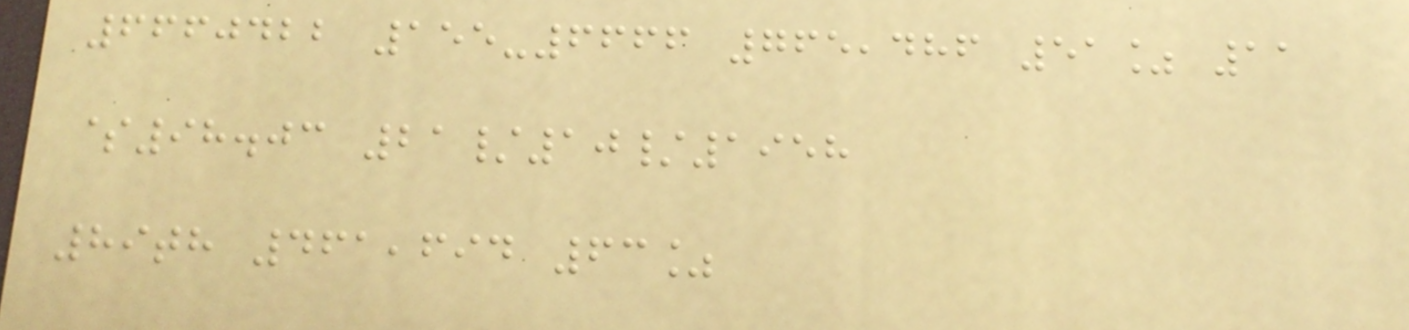6660422 155-6666 765,486 51% 11
$98.03 21/10/1958
89th 461,694 63%
